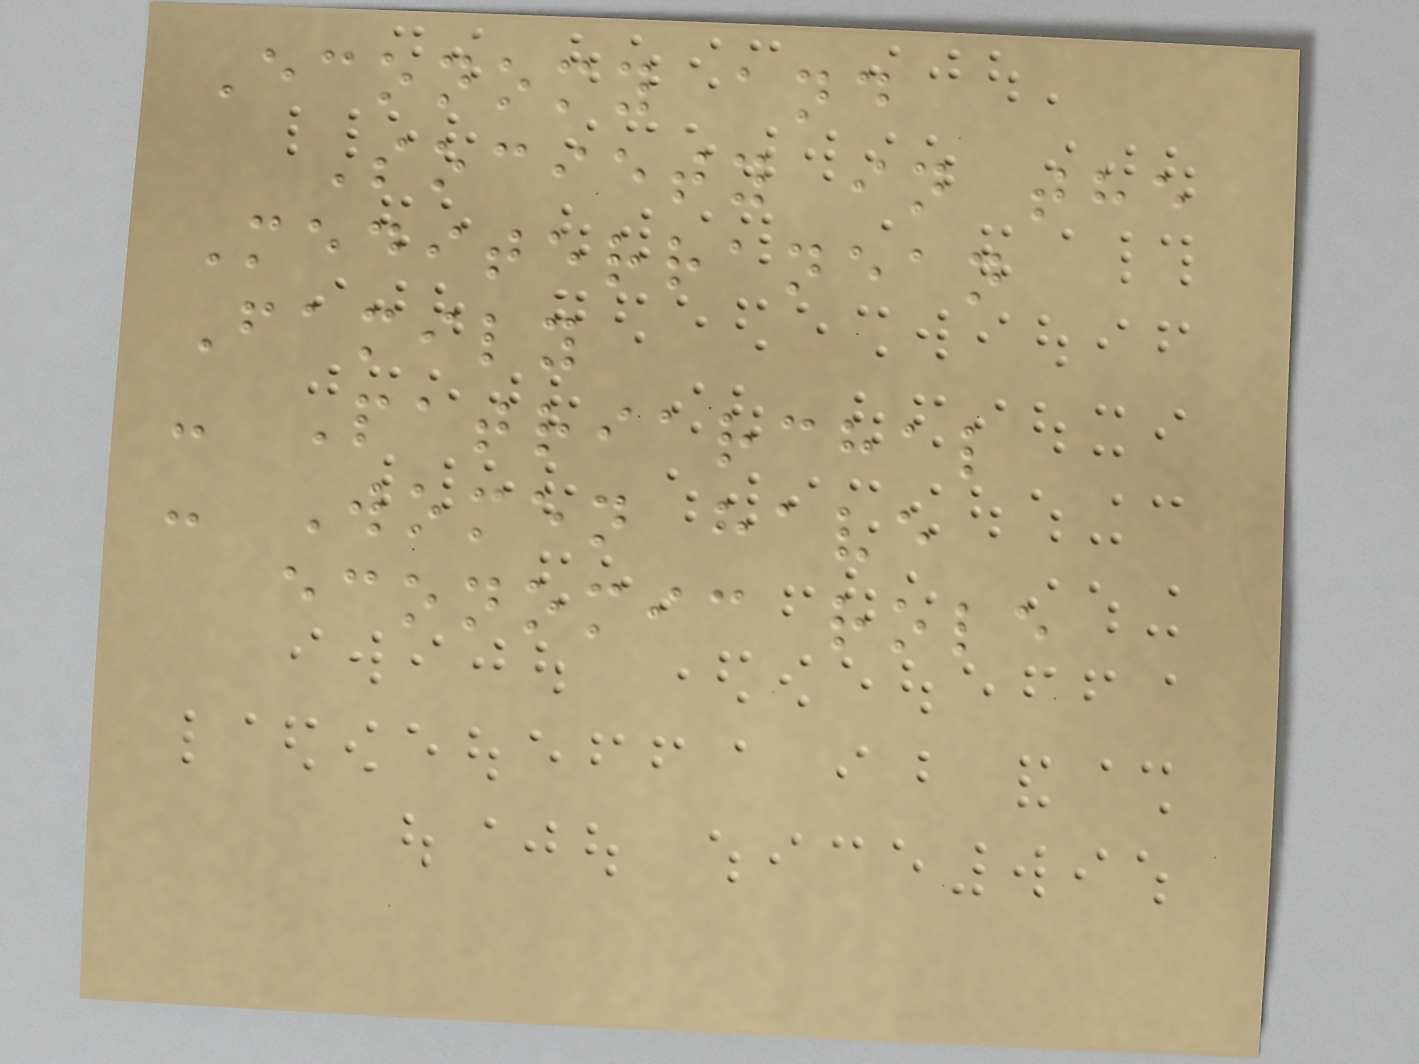Economy and
Society in the
Mediterranean
Family
- Patriarchal
- Women have
economic role
